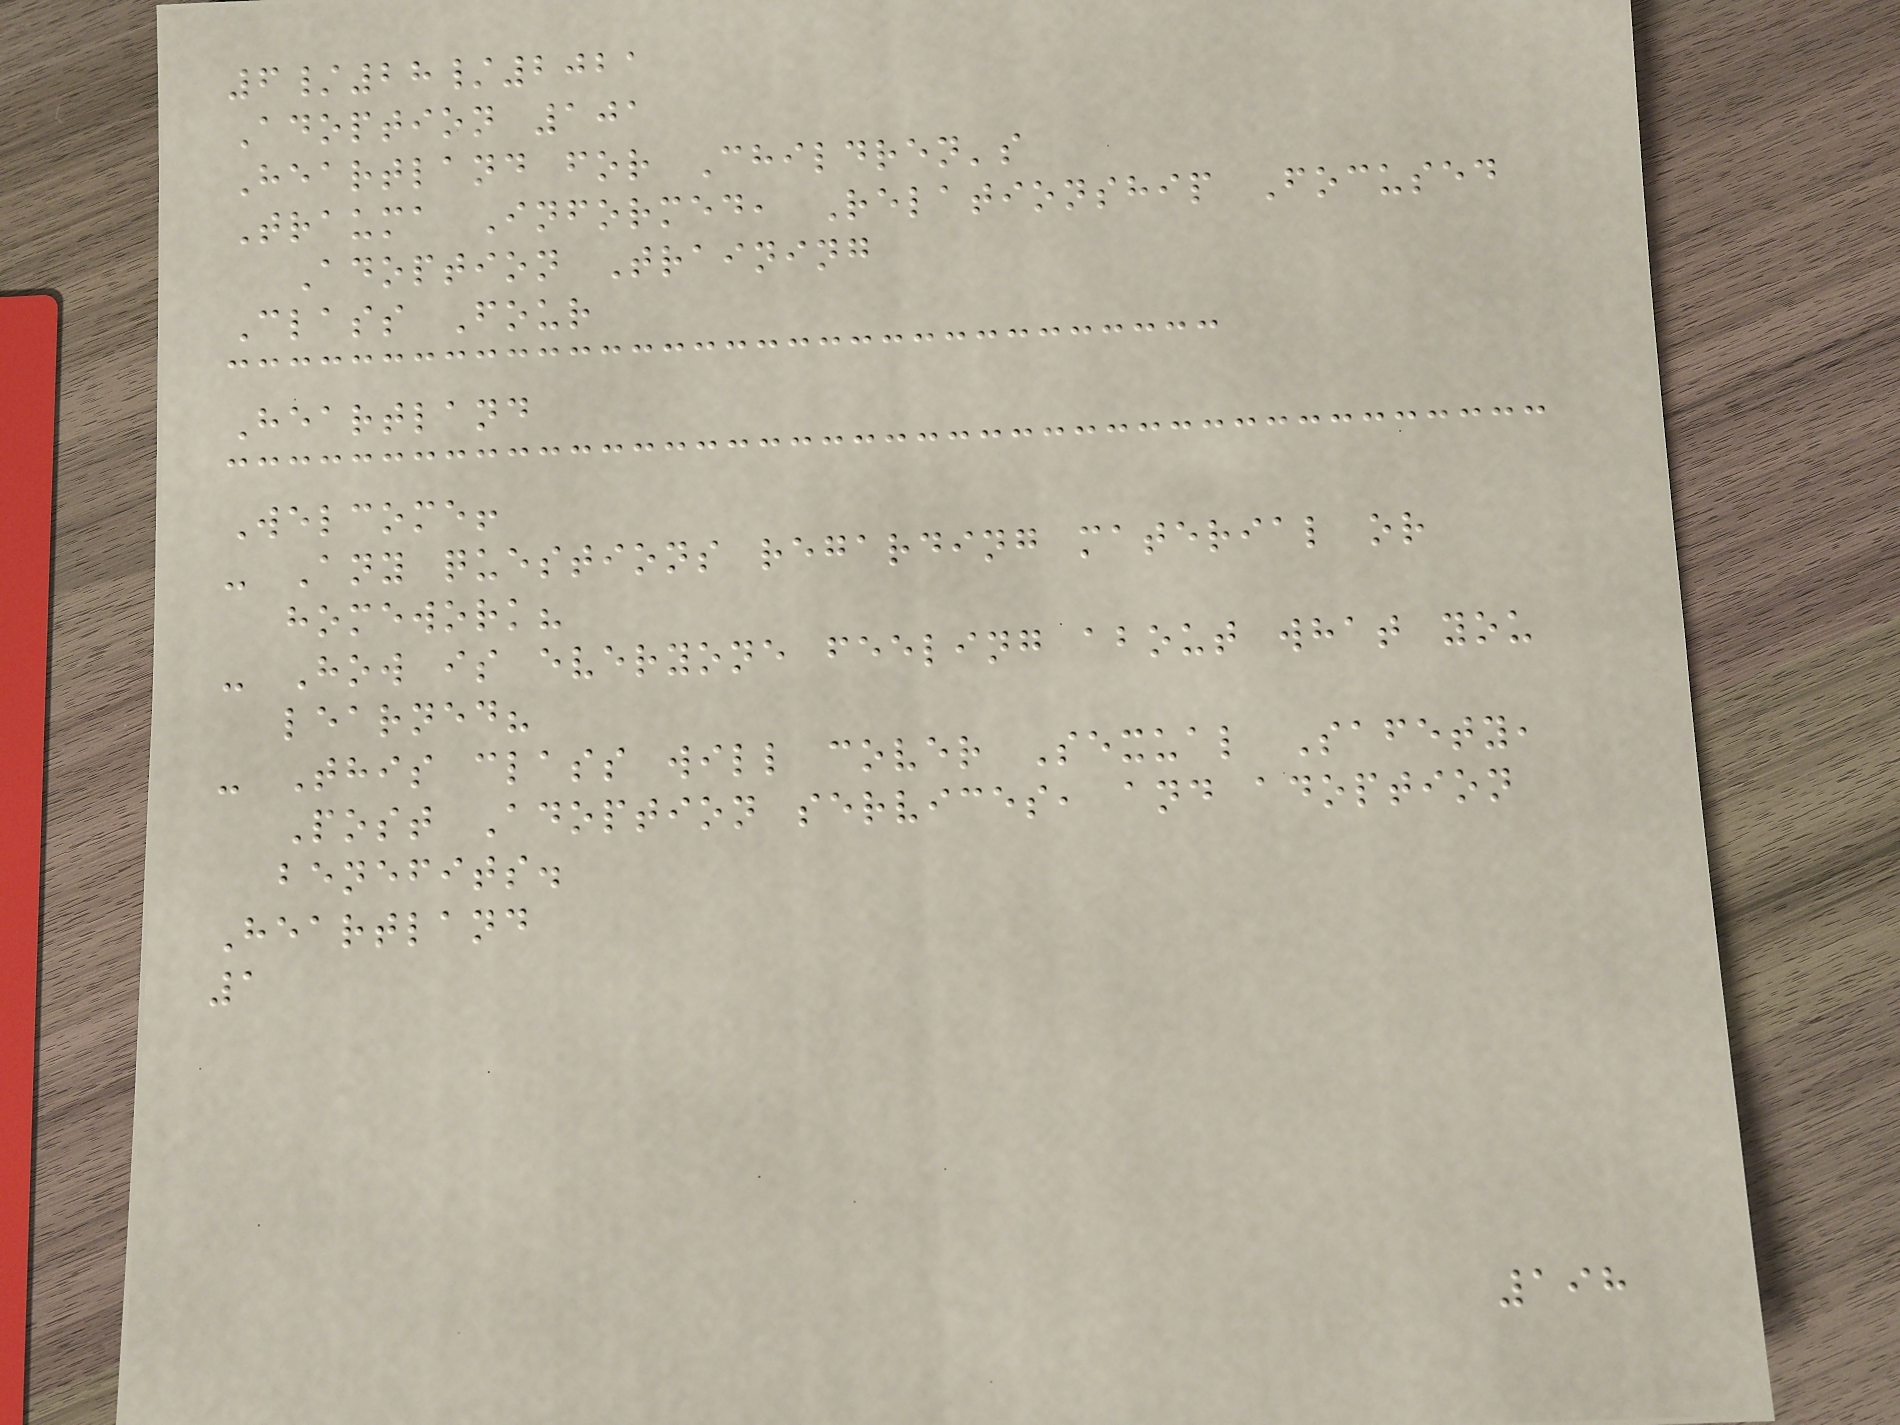6/28/2021
Adoption 101
Heartland for Children's
Trauma Informed, Relationship Focused
Adoption Training
Class Four
Heartland
Welcome!
- Any questions regarding material or
homework?
- How is everyone feeling about what you
learned?
- This class will cover Sexual Safety,
Post Adoption services, and adoption
benefits.
Heartland
1
198
